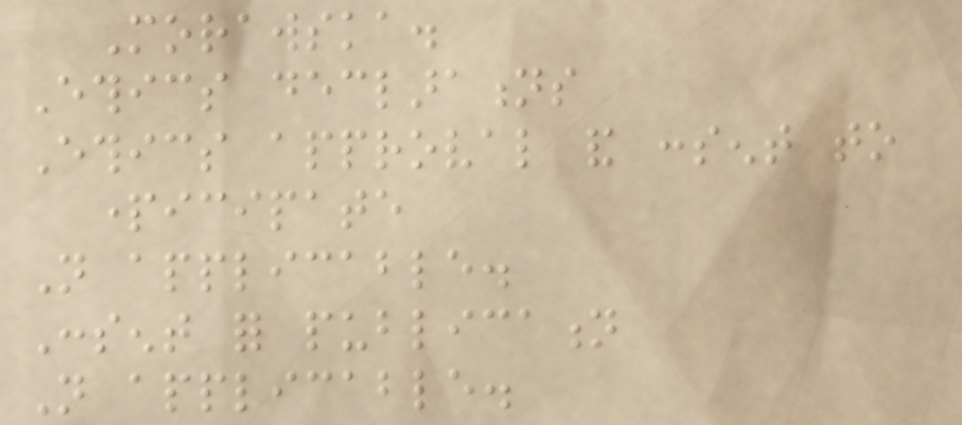Morawska.
Ethics declarations
Ethics approval and consent to
participate
Not applicable.
Consent for publication
Not applicable.
